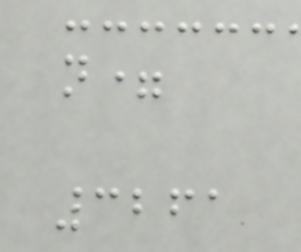n=
3261
